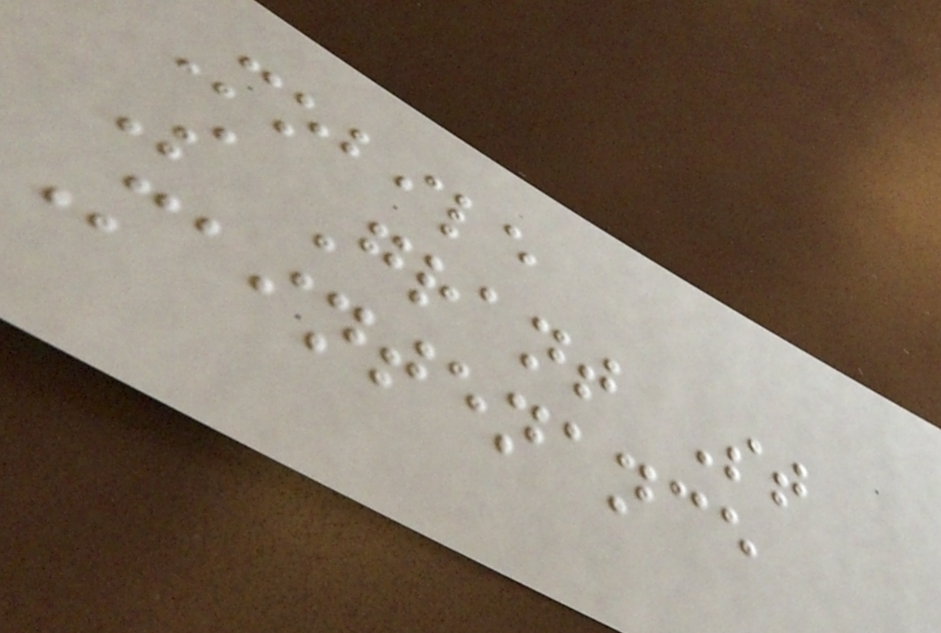Mobile
S Grant St
Maintenance
